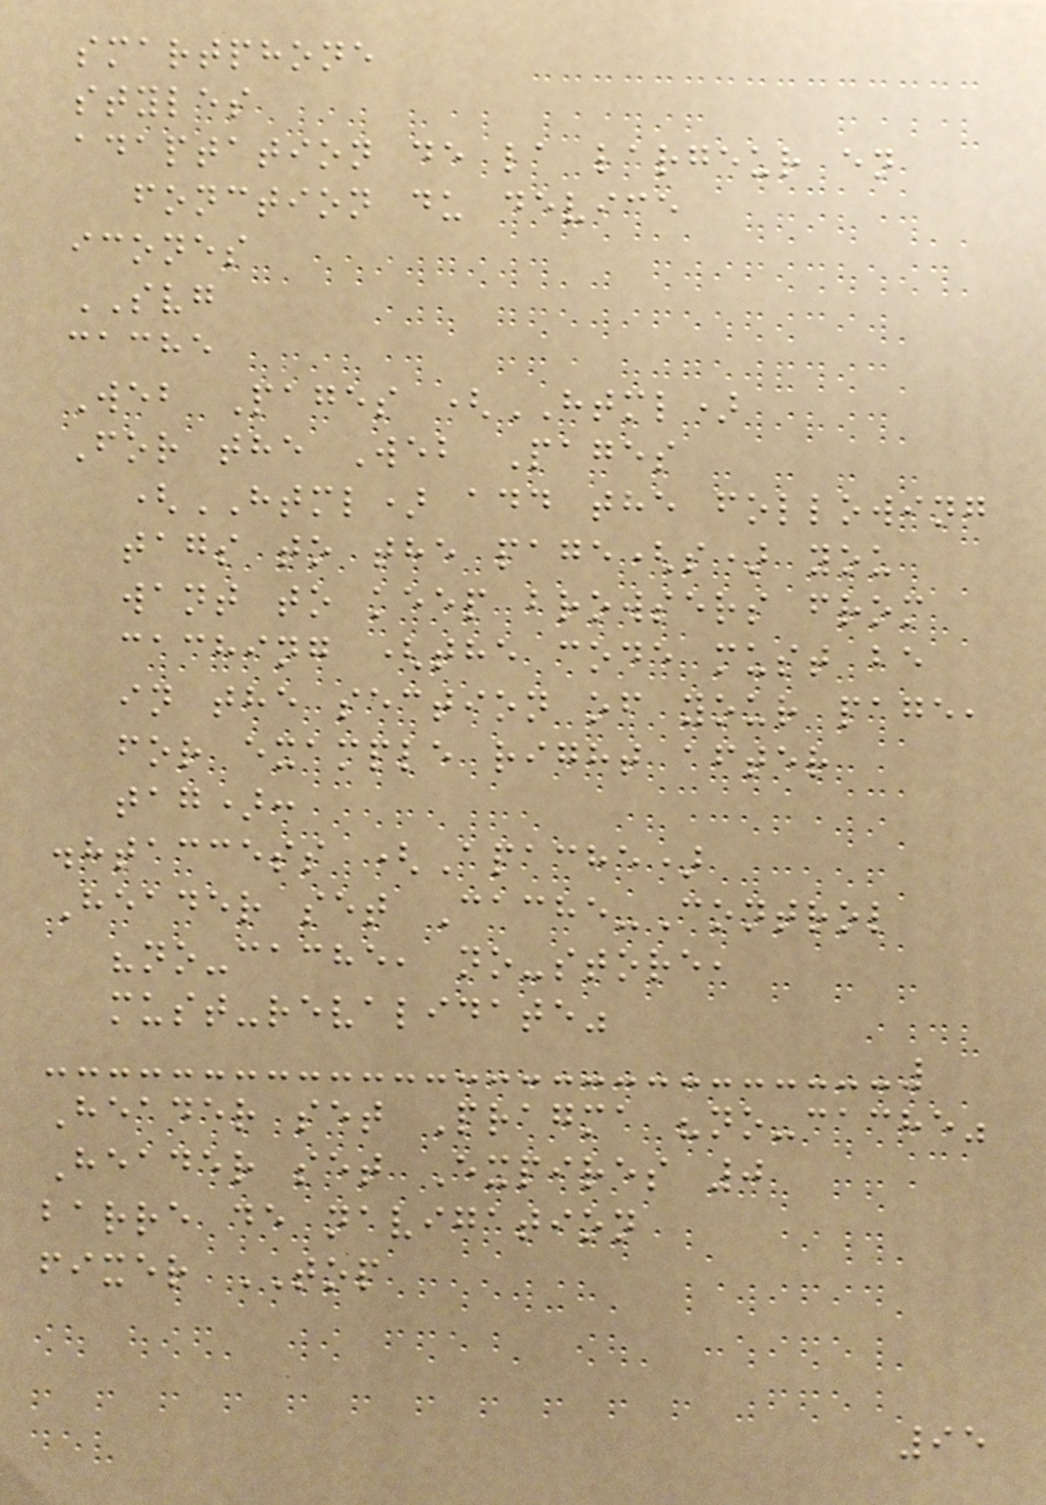smartphone
styles
adaptation de la largeur en
fonction du device
icones
SVG
cache
Web Pages (HTML)
For the Web Pages
(HTML) add the following
tags to the page(s) you
want to keep browsers from
caching (the code must be
in the section of your page,
for example right after
tag):
.htaccess (Apache)
Header set Cache-Control
"no-cache, no-store,
must-revalidate"
Header set Pragma "no-cache"
Header set Expires 0
barre de navigation
fixer TOP
95
